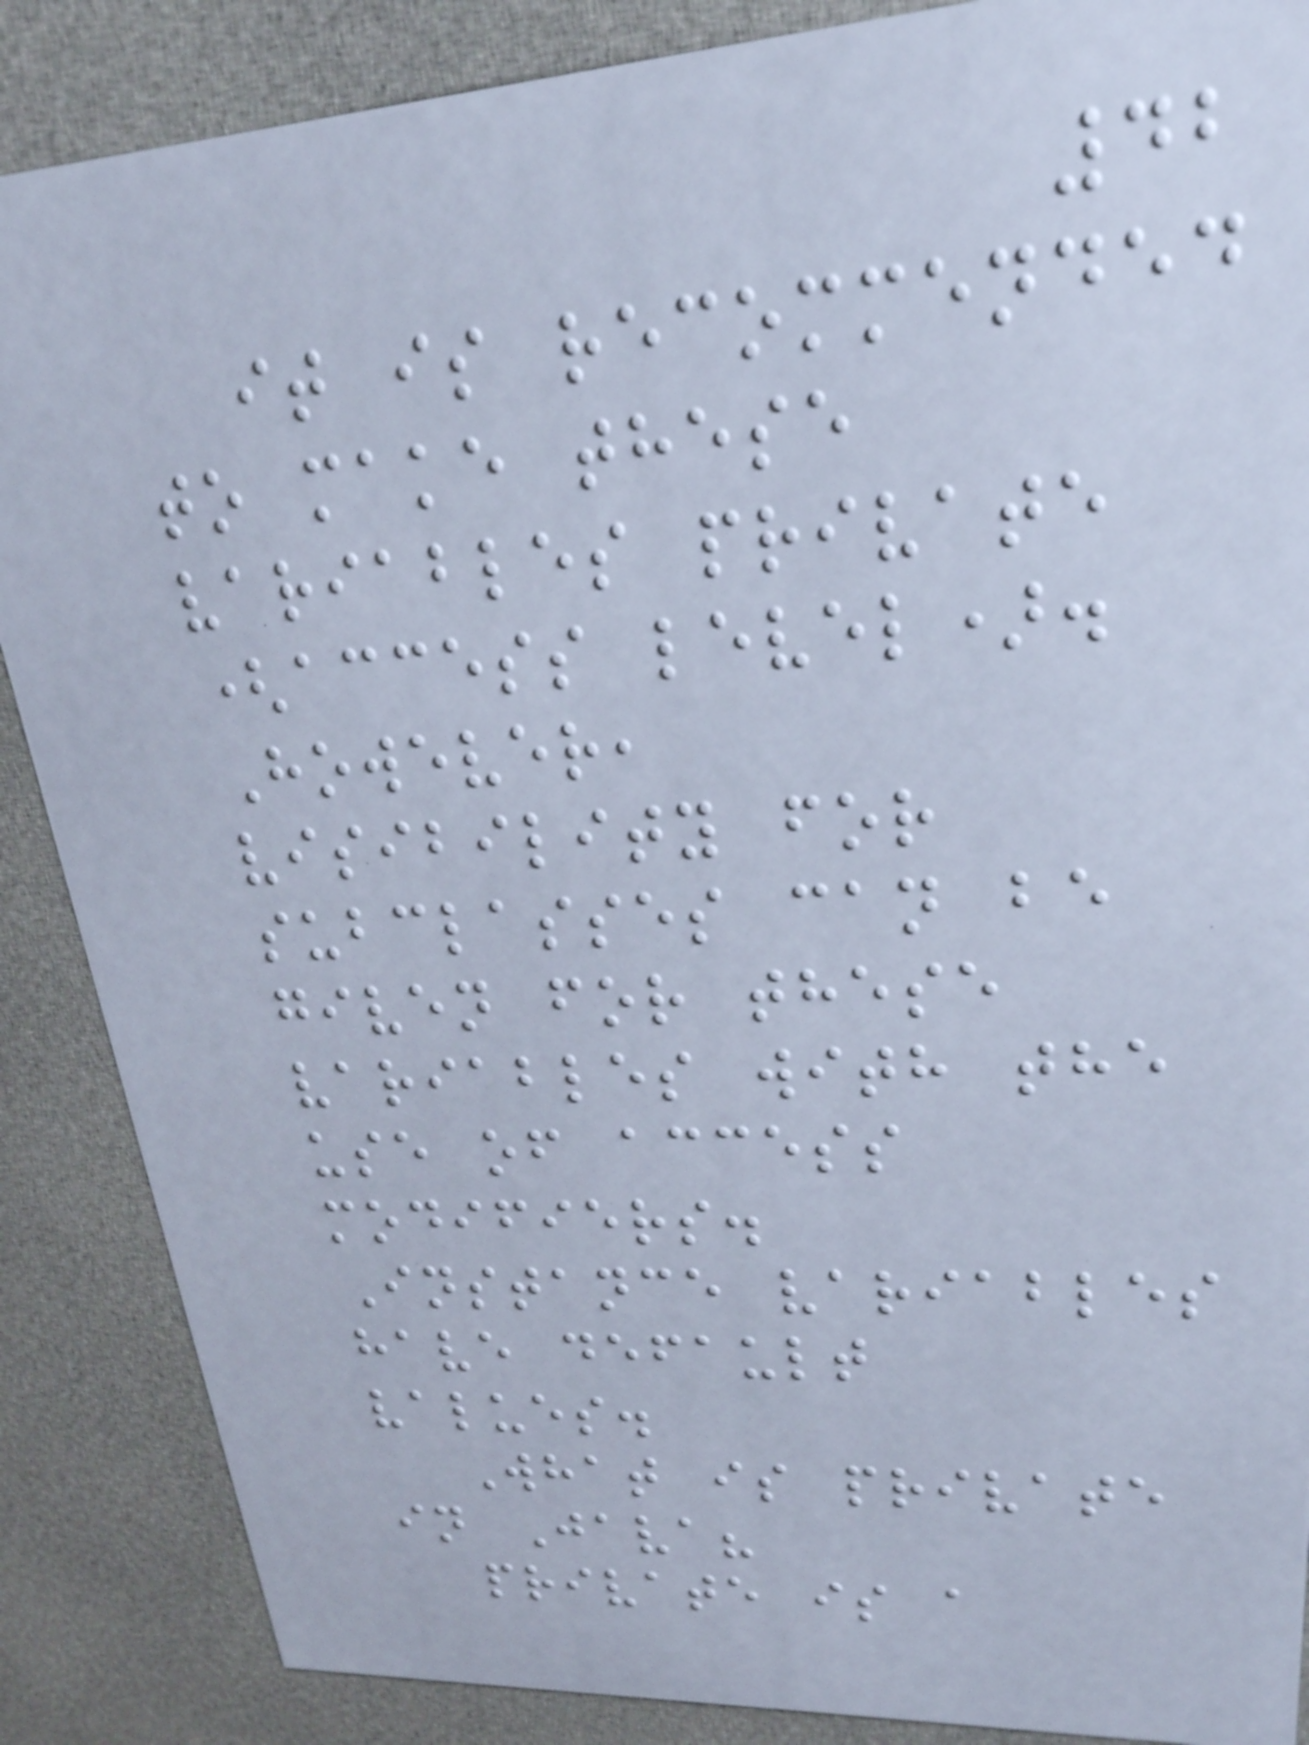42
it is recommended
to make these
variables private
(access level).
However,
visibility for
subclasses can be
given for these
variables with the
use of access
modifiers.
Instance variables
have default
values.
What is private
in Java?
private is a
